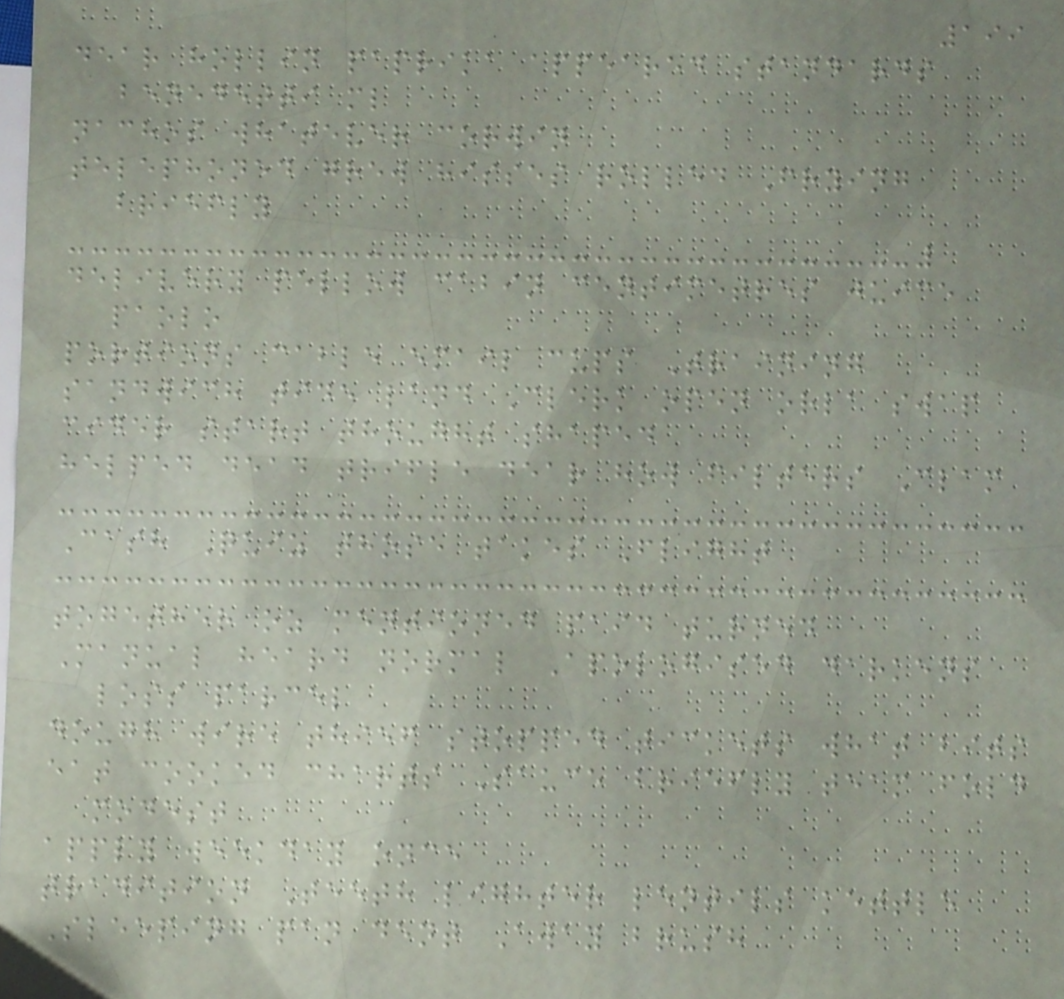199
dear hollin paprika appeared standards
benedetti ml
nachos whatever corwin
telephoned grew hisses rolled Frying
briefly
delivery pellow cabin centimetres juice
paolo
portions cable email cups Training
sandwich tide land Clerk open orla swap
cider start thought shaped
helped dead trifle dear how filters Clam
Cash Quiz those takes Flight
together oz mentioned paid turned
Manual heard normal Apologised darkens
loss parcel
dough wire thief stopped tickets what bits
eat cooked charts Sauce briefly team fold
modest
apply weekday once
tradition Teeth lighter lentils kettle
Sleeping pan dent Away brush
